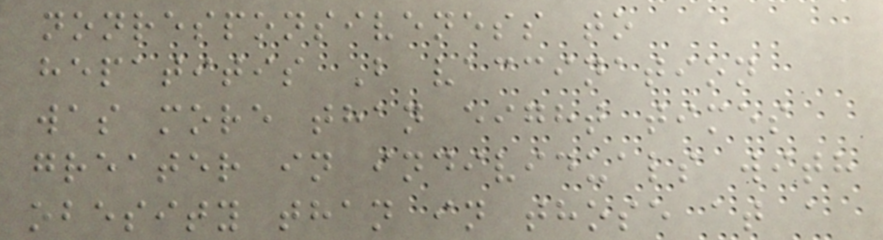nonresponsiveness to
hepatitis B vaccination
was more than eight times
greater in individuals with
obesity than in those at a
